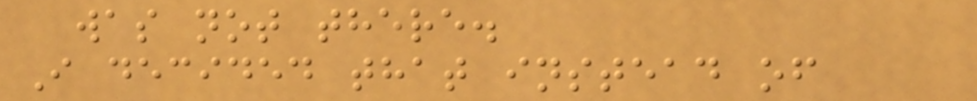was not there.
I decided that instead of
